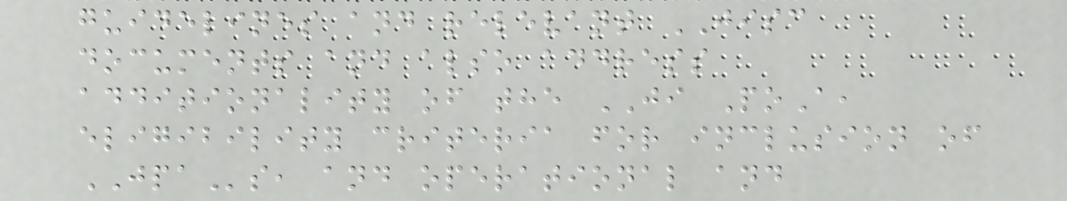guidelines and relevant JISC
documents and also address
additionality of the JI PoA,
eligibility criteria for inclusion of
JPAs, and operational and
